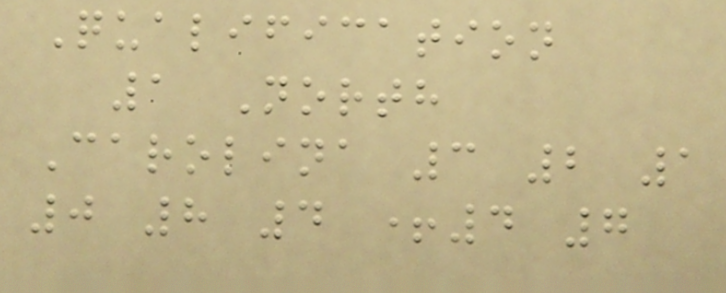Qualification
1 North
Carolina 3 2 1
0 8 4 +4 7
